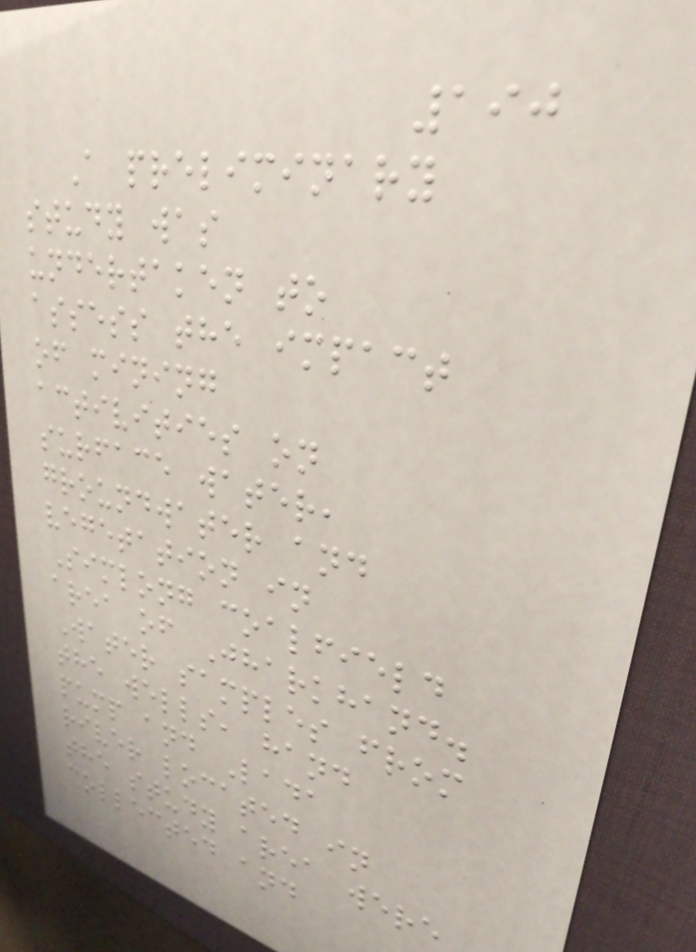190
A preliminary
study was
undertaken to
assess the impact
of mining
activities on
surface water,
groundwater and
vegetation in
Simlong coalfield
area of Jharkhand.
Water samples from
the wells, hand
pump and Lada
river located in
the study area were
collected and
